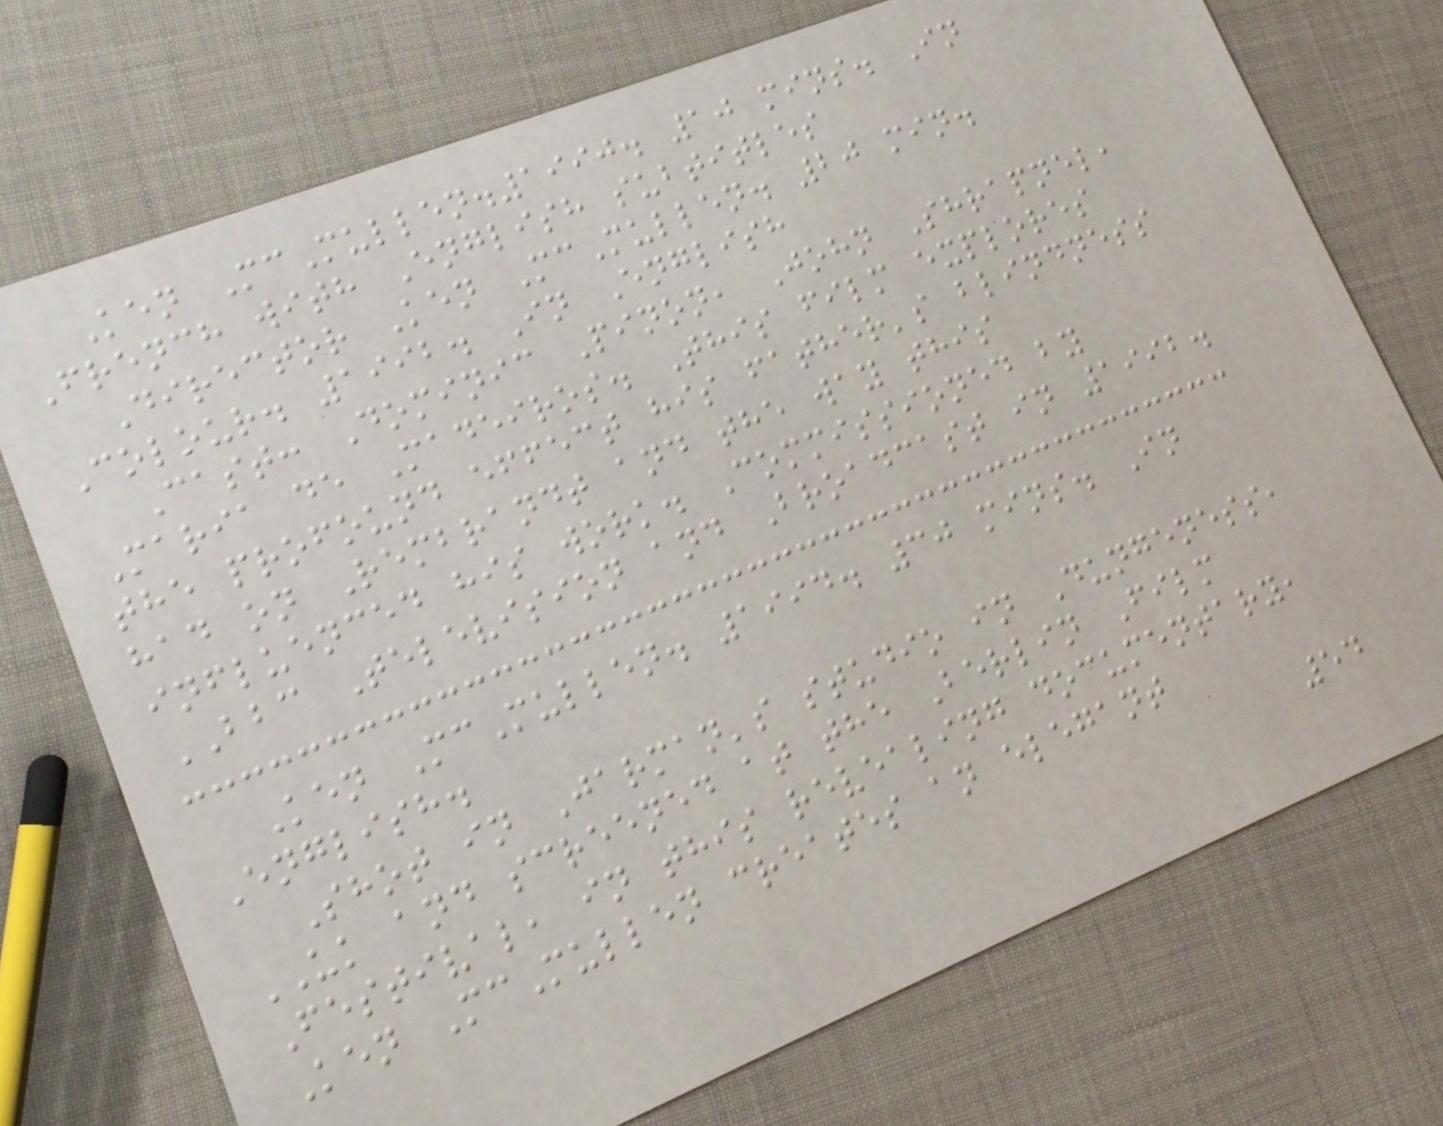Ken McMullen.1990. 10 mins. In
French with English subtitles
Director Ken McMullen. 20 min.
Colour. 1992. In English
Cast: Dominic Pinon, John Shrapnel,
Maria de Madeiros. This film explores
the profound effect his father's blindness
had on Rembrandt and the way this
influenced his work. Commissioned by
BBC Television and Broadcast in 1992.
Ken McMullen. 1994. 30 mins. In
English.
Shot in Jarman's studio in Dungeness,
UK and screened at the Berlin Film
Festival, in this revealing documentary,
Ken McMullen creates an elegant
54
